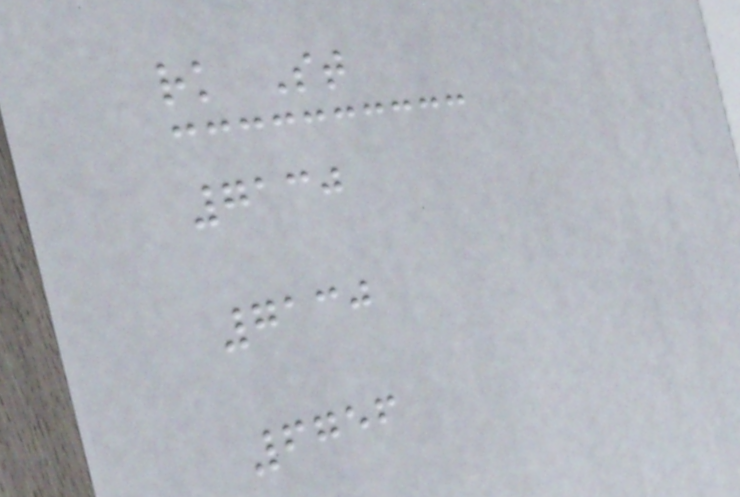rk St
7130
7130
6756
